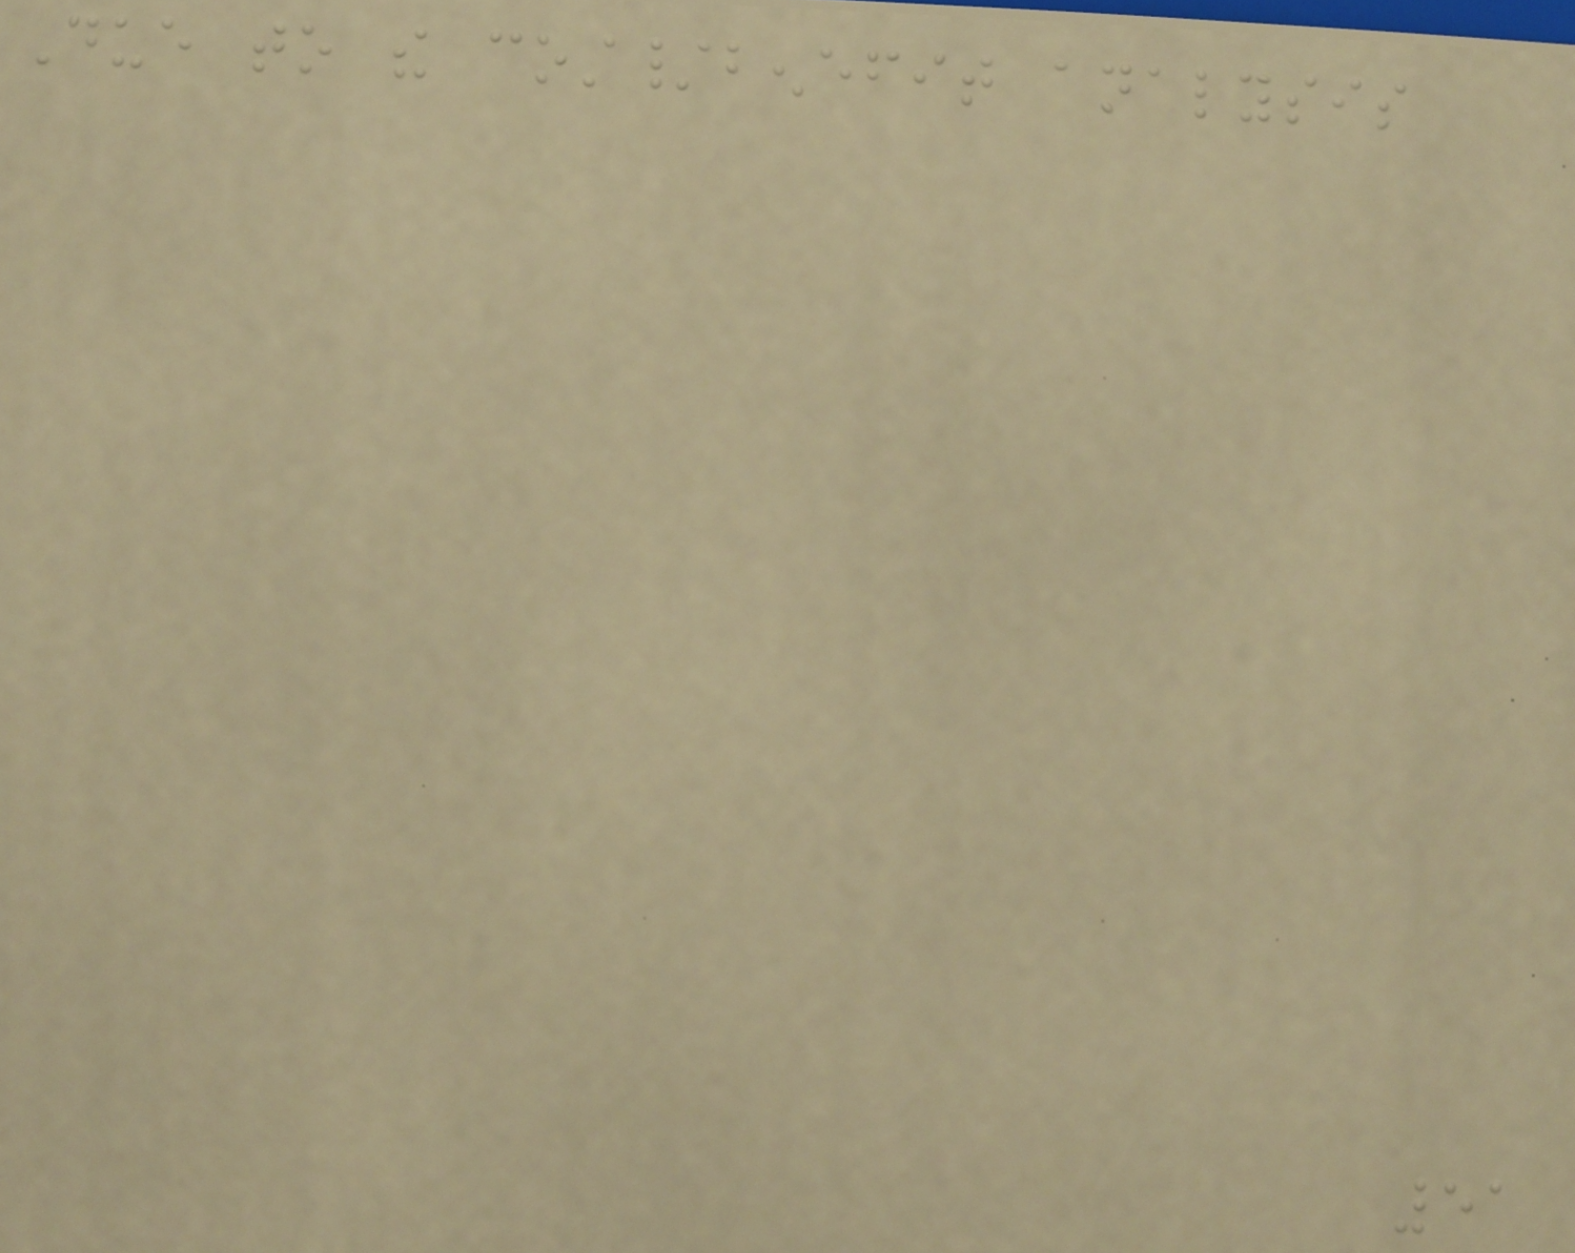Due to the cost/benefit analysis
51
